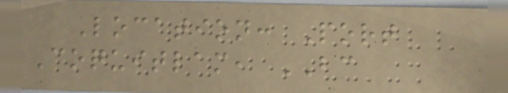Location: Port
Coquitlam, BC
